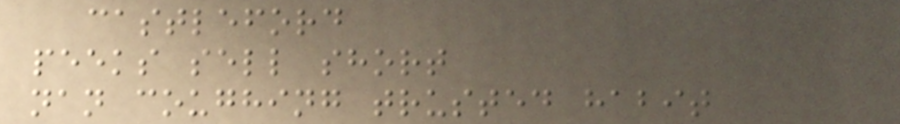castleford
peeks sell short
nan coughing trusted habit
